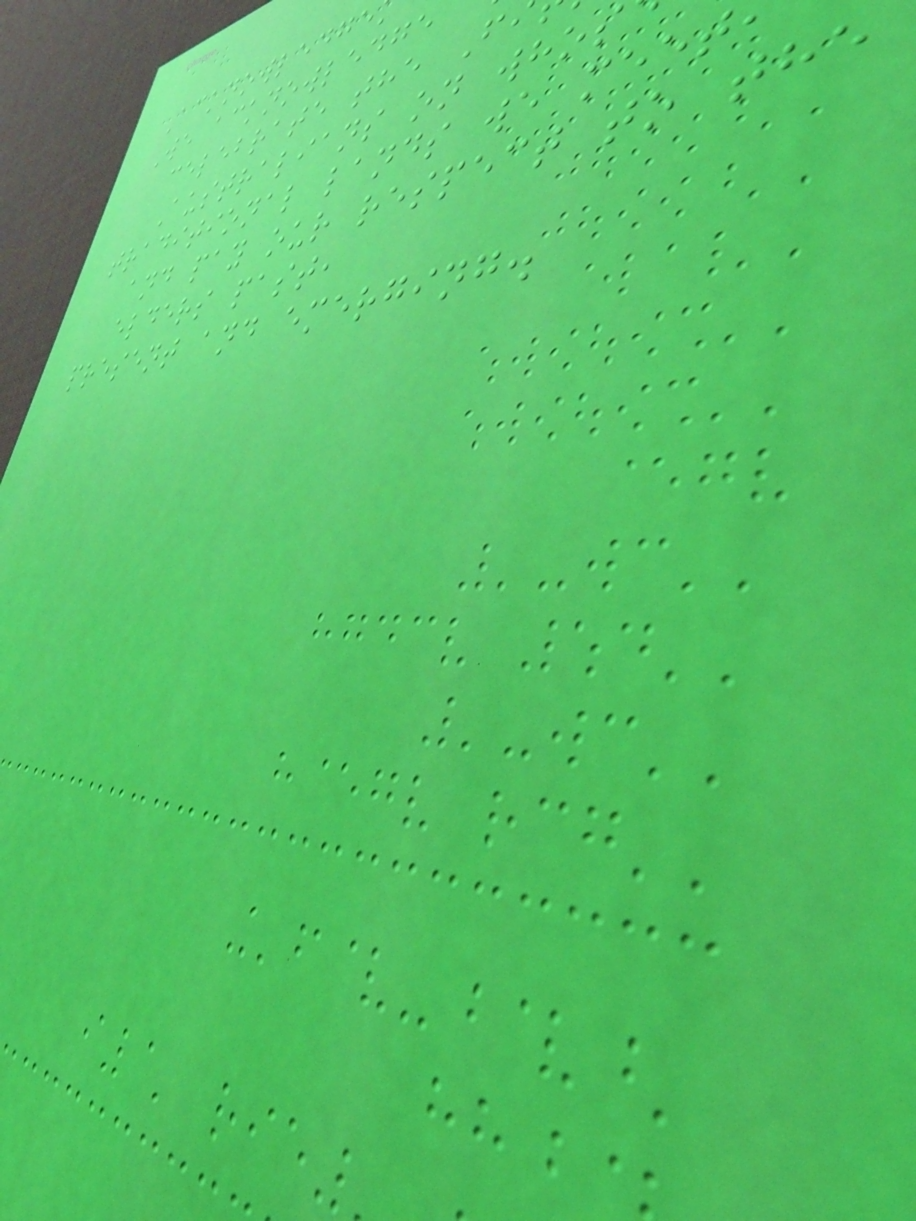Acknowledge
We acknowledge
celebrate the F
Australians on whos
traditional lands we meet
and pay our respect to the
elders past,
present and emerging.
